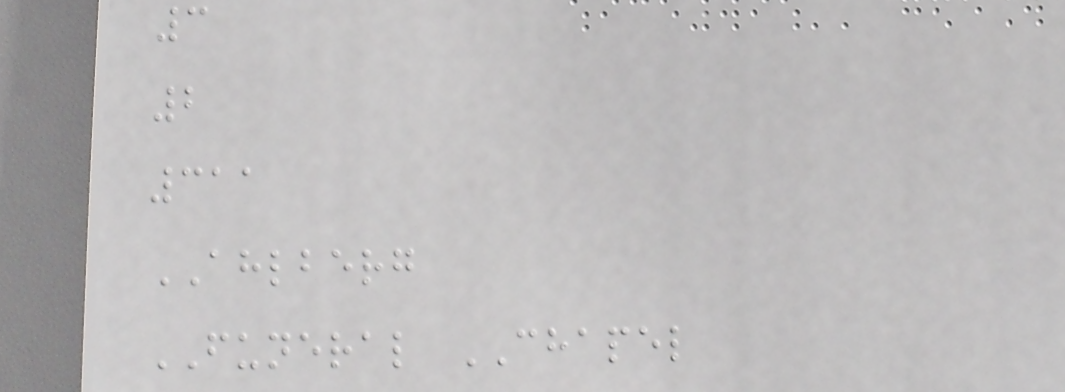3
2
311
AHLBERG
FUNERAL CHAPEL
